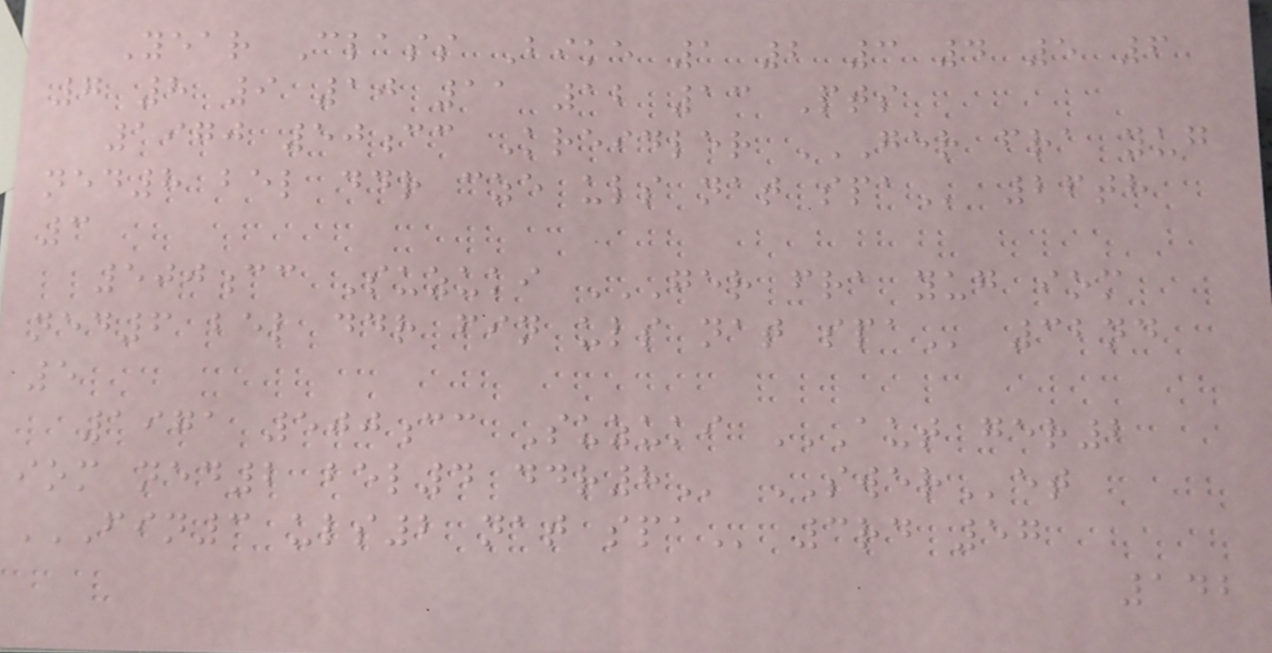Year Class Bike 1 2 3 4 5 6
7 8 9 10 11 12 13 Pts
1970 50cc Kreidler GER FRA YUG
NED8 BEL DDR CZE ULS NAT SPA 26th
3
500cc Suzuki GER FRA YUG IOM
NED6 BEL DDR FIN ULS NAT SPA 32nd
5
1971 500cc Suzuki AUT GER2
IOM NED2 BEL4 DDR8 SWERet
FIN3 ULS2 NAT SPA 3rd 57
142
